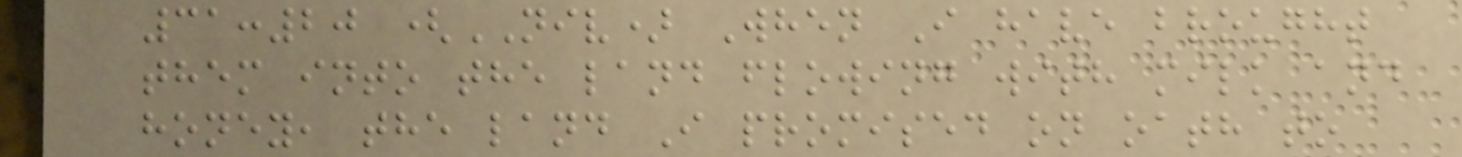31:20 (NIV) When I have brought
them into the land flowing with milk and
honey, the land I promised on oath to
